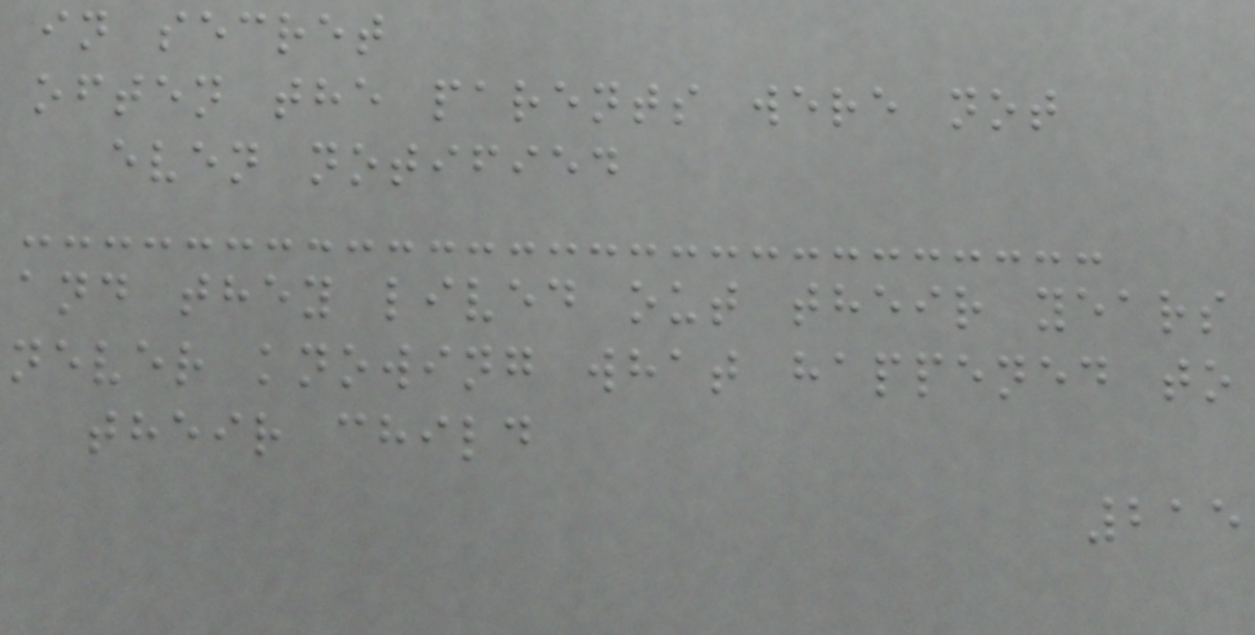in secret
often the parents were not
even notified
and they lived out their years
never knowing what happened to
their child
215
